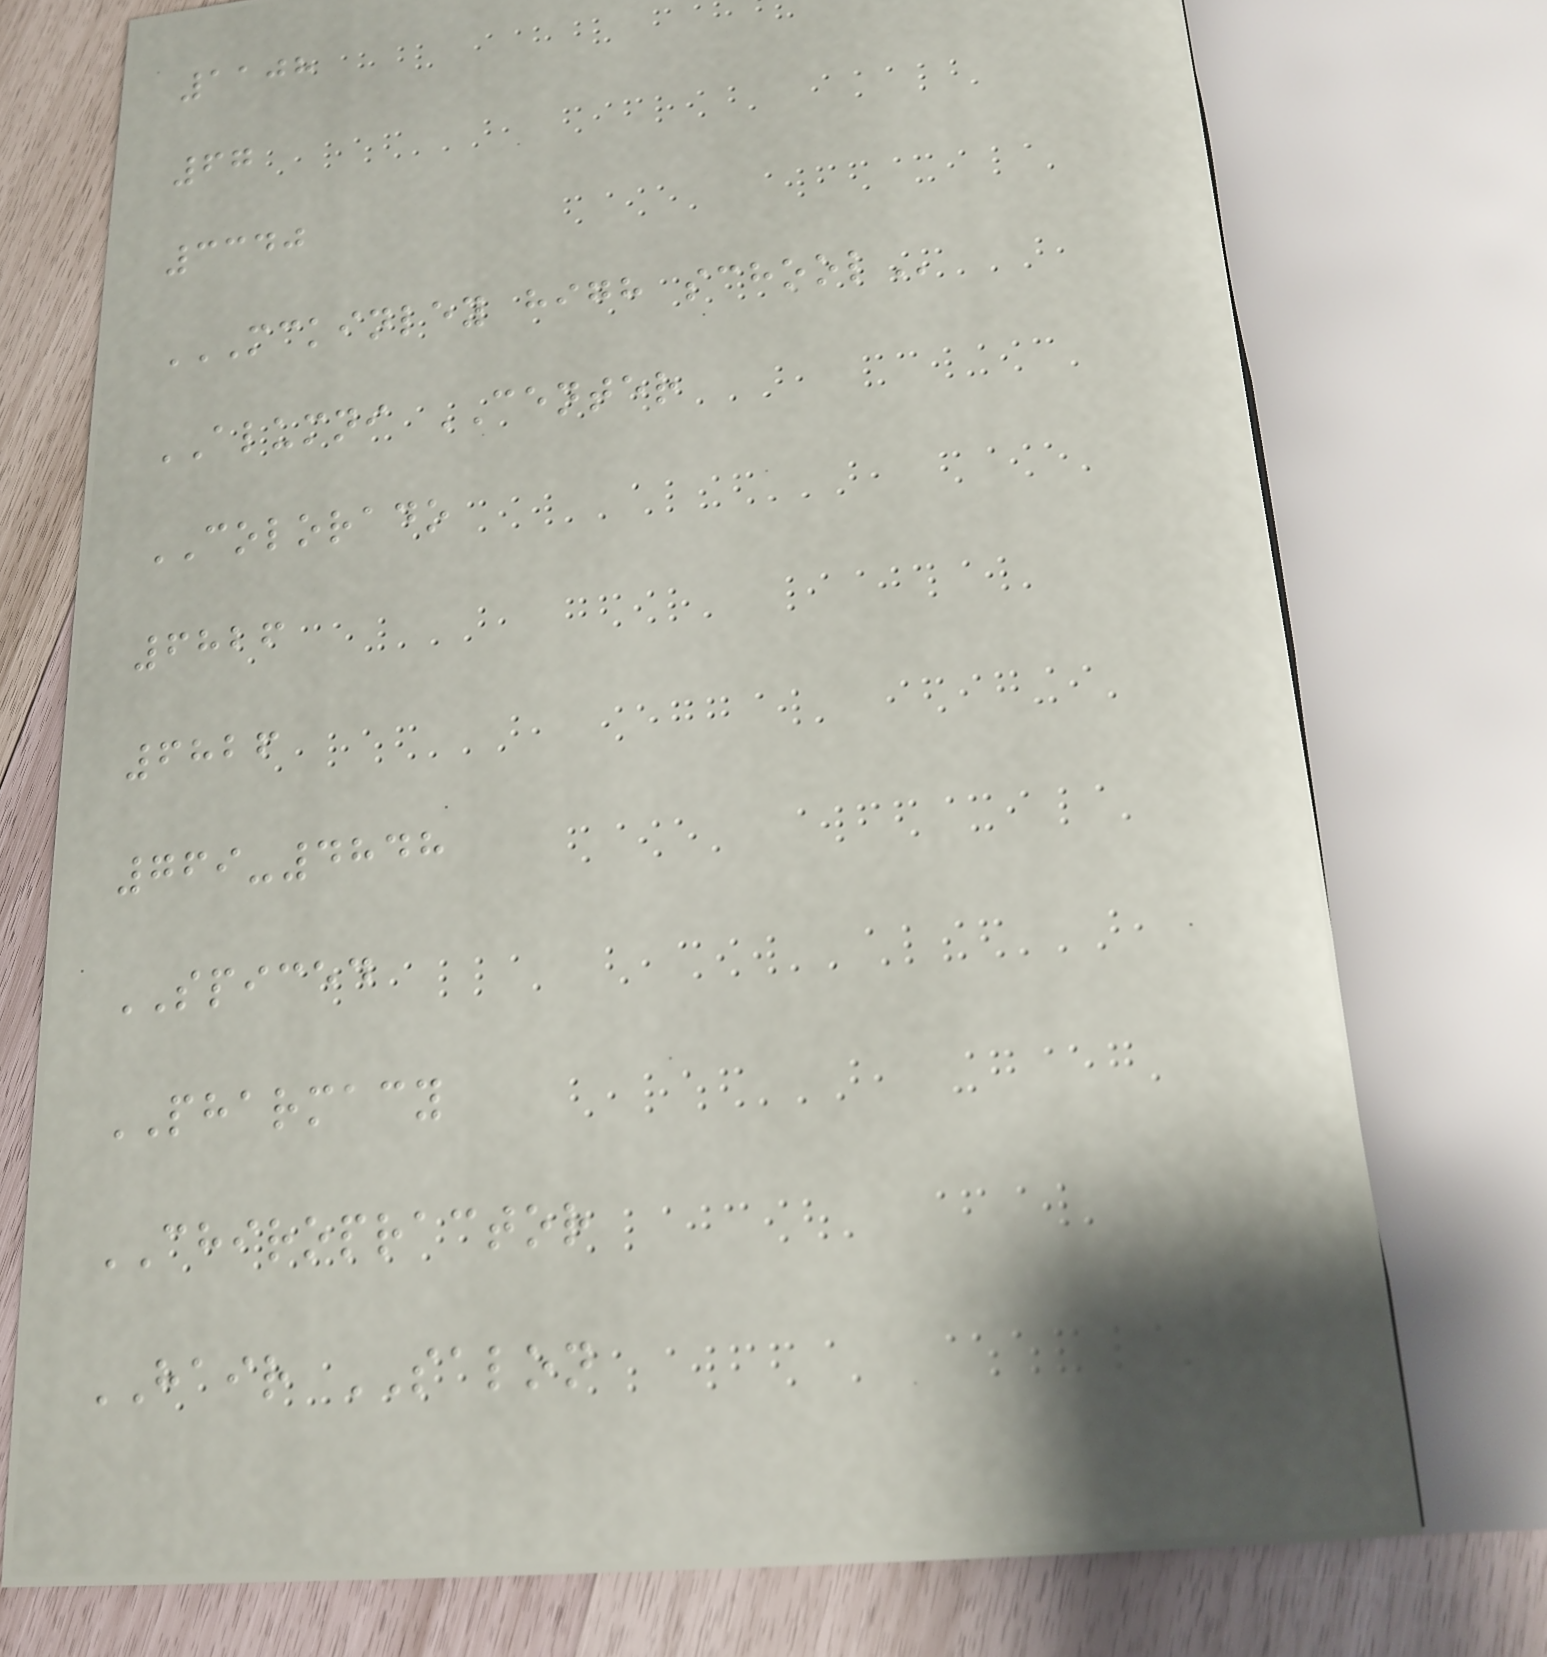1108
67
3340
MCKINLEY HIGH SCHOOL
ALUMNI CENTER
COLORADO
6826
6826
769-4848
SPICED
PHARMACY
CHIROPRACTOR
HAIR SALON
